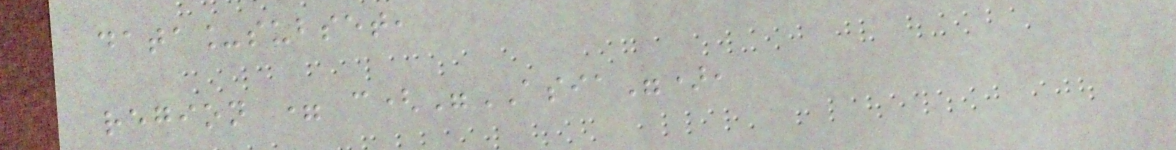data_subset,
region = c("ASIA"),
